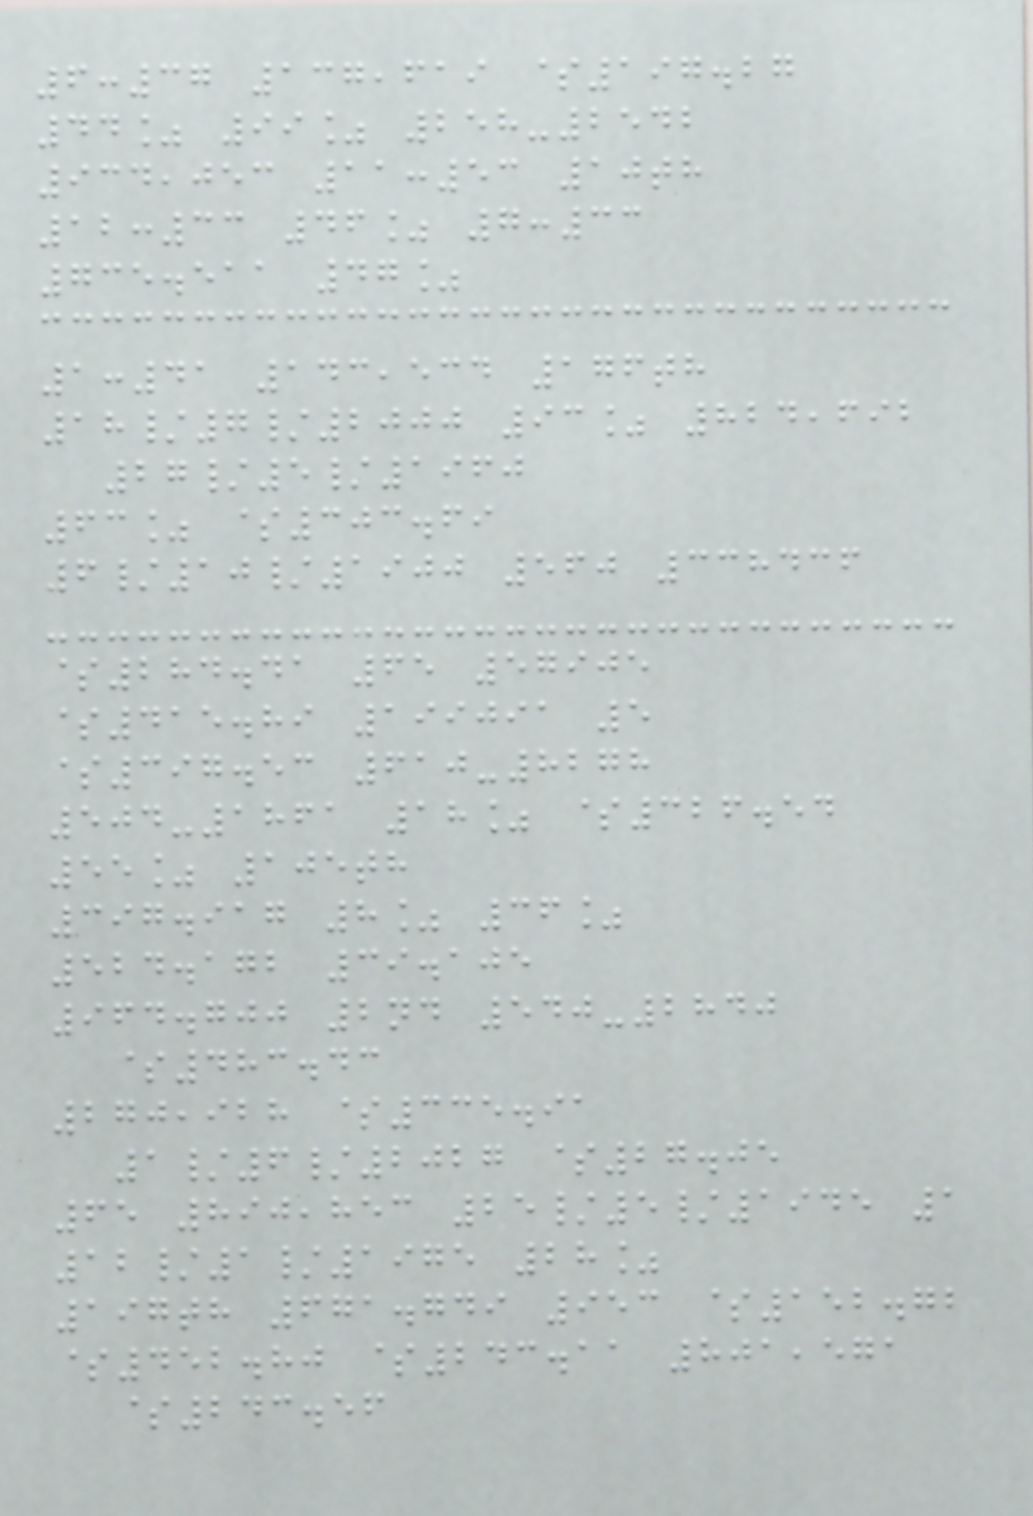6:37 137,619 $197.27
44% 99% 258-2542
934,053 11:53 10th
12:33 46% 7:33
735.511 47%
1:41 143,534 176th
18/7/2000 93% 824,692
27/5/1960
63% $303.69
6/10/1900 560 338436
$284.41 65 57905
$415.89 199091 5
$397.53 610-8278
504-1861 18% $326.54
55% 105th
397.917 8% 36%
524.172 39.105
964.700 2nd 540-2840
$483.43
270,928 $335.91
1/6/2027 $27.05
65 890,853 25/5/1945 1
12/1/1975 28%
197th 671.749 953 $152.72
$452.80 $243.11 801,571
$243.56
